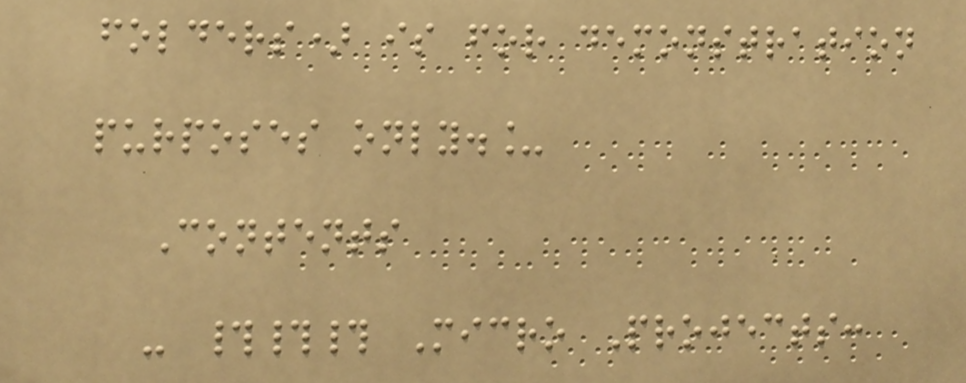folders) is for demonstration
purposes only._
Contents
- ### Micro Projects:
